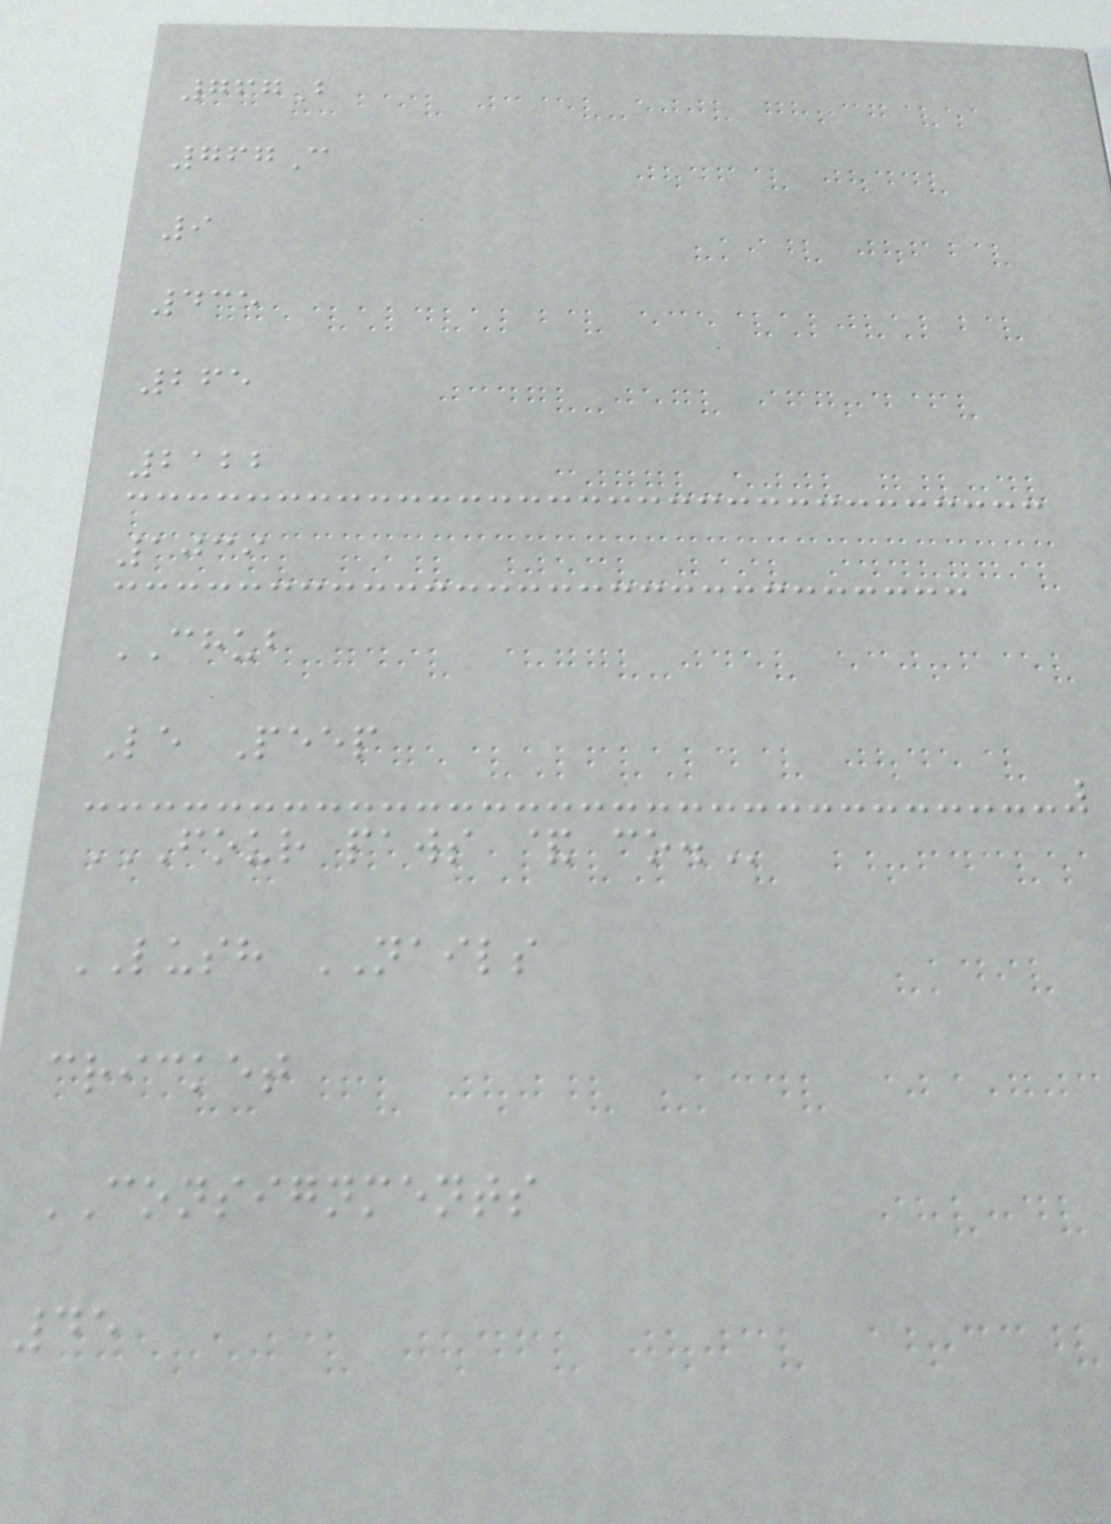767B
767C
9
435
265
2122
1039
CHUB
Le Peep
FOUR PAWS & CO.
LUSH NAILS
cricket
CONSIGNMENTS
45
